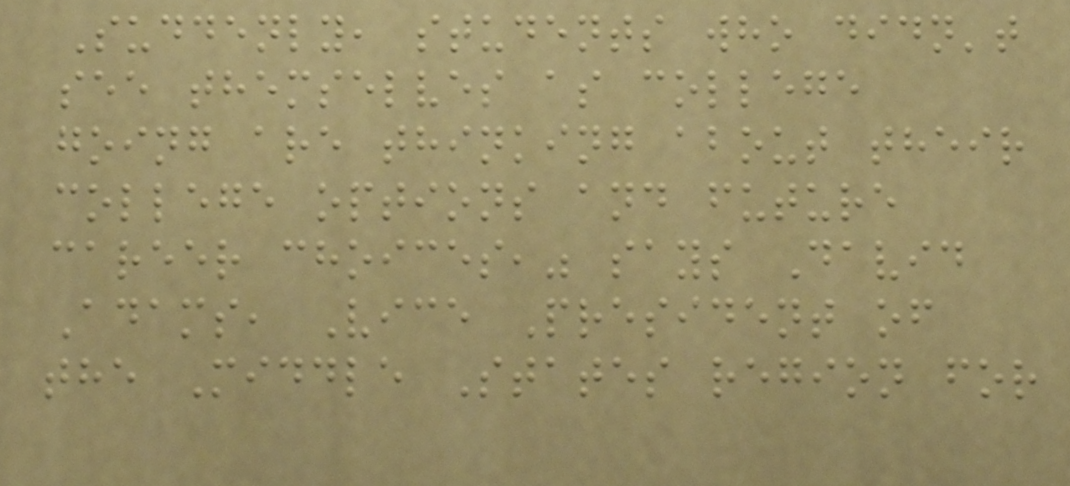Suddenly, students who didn't
see themselves as college
going are thinking about their
college options and future
career choices," says David
Adams, Vice President of
the Middle States region for
